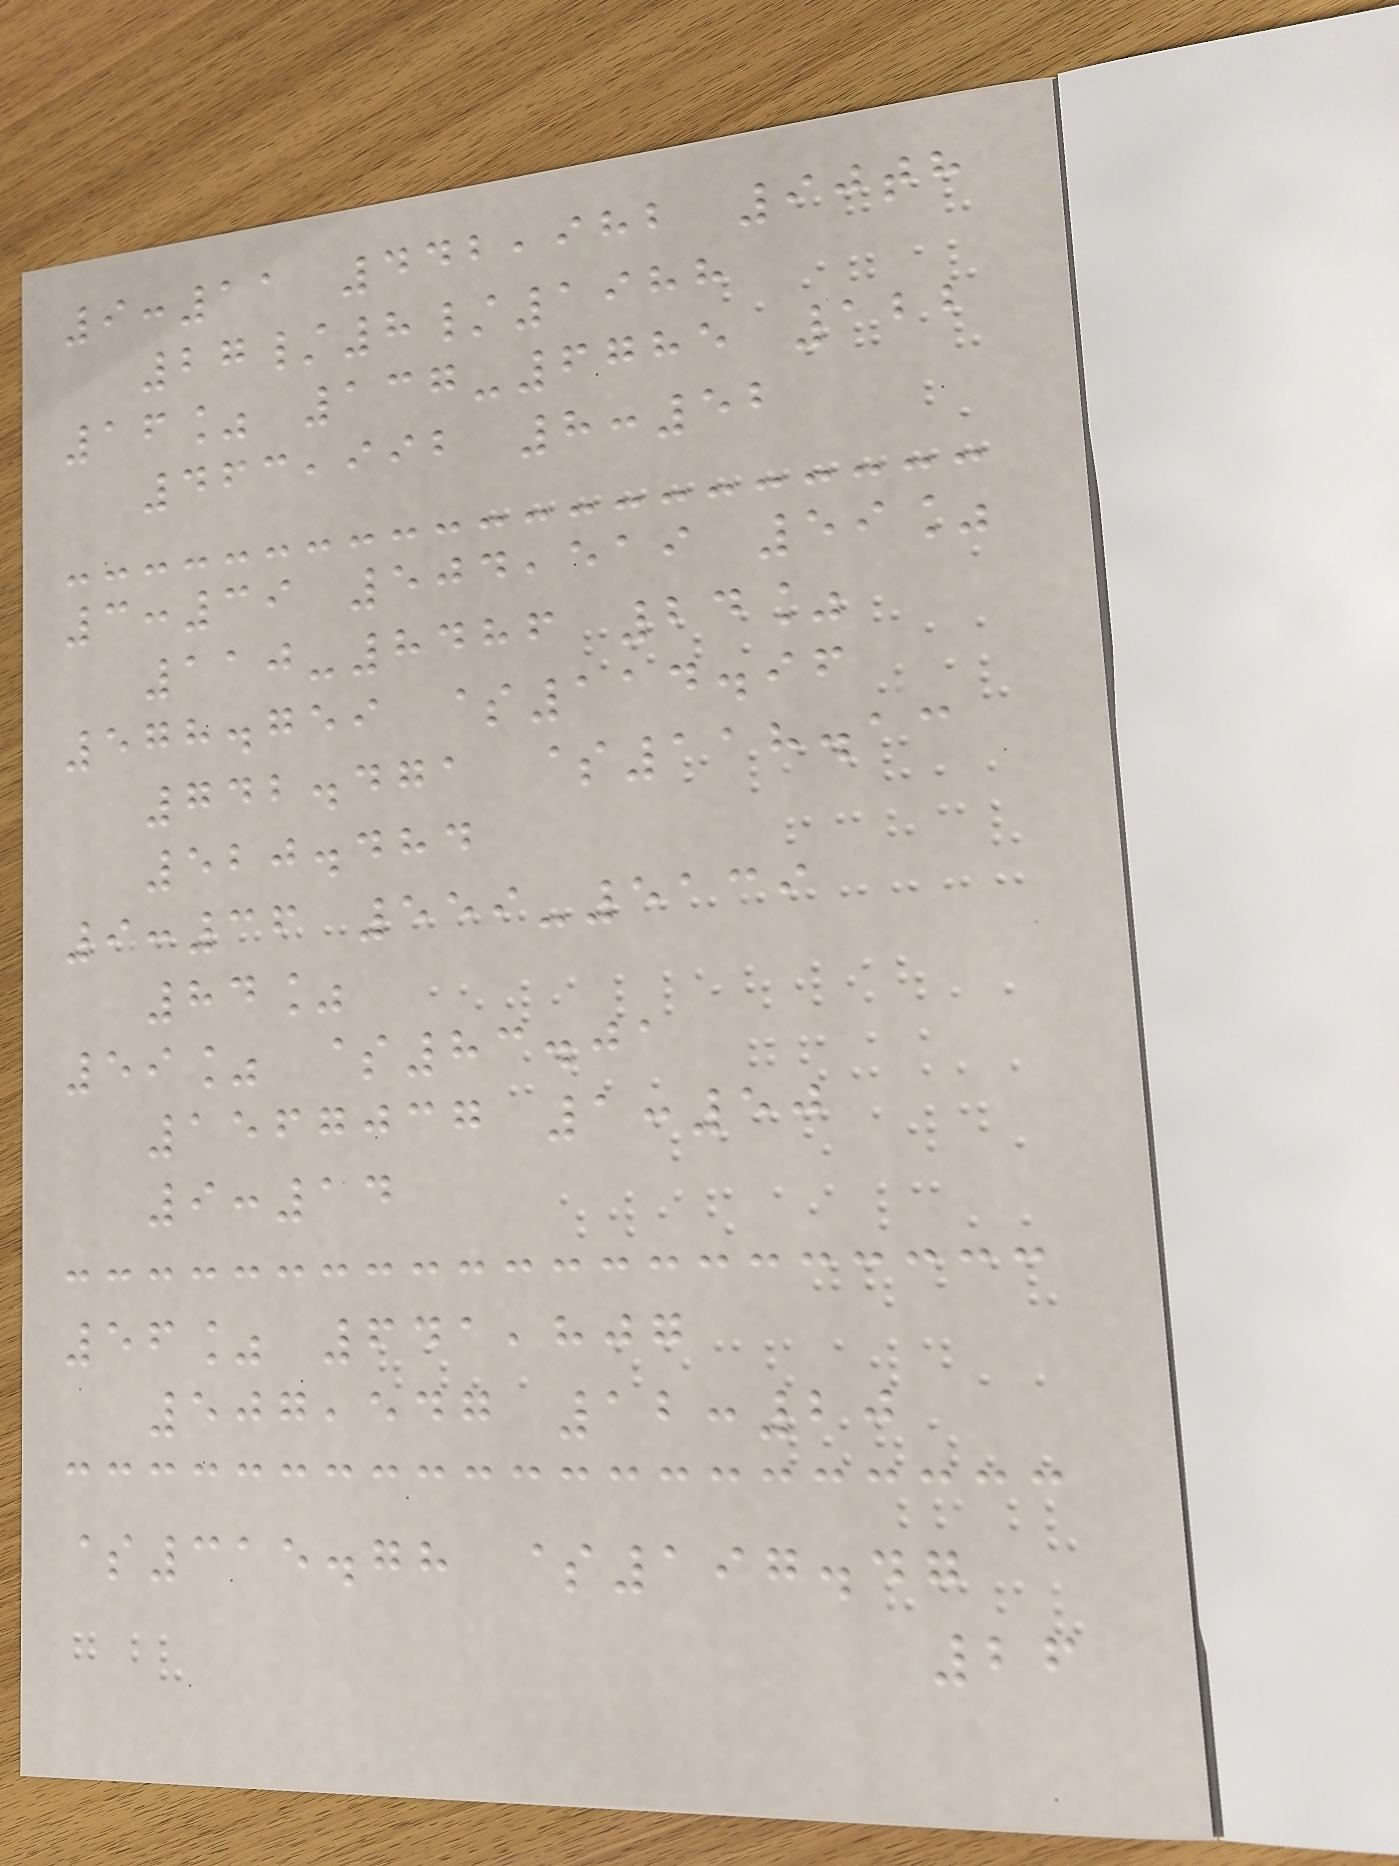9:11 442,982 90th
27/8/1988
16% 137-6785 122
463,992 8:52
3:39 504,519 59%
110-8486 24%
578.759 $114.96
742.471 $118.13
520.484
9:36 559-5139
84%
59% $83.01
1567037 1:50
9:14
56% 641,807
507,547 12:20
$315.78 $197.47
26
